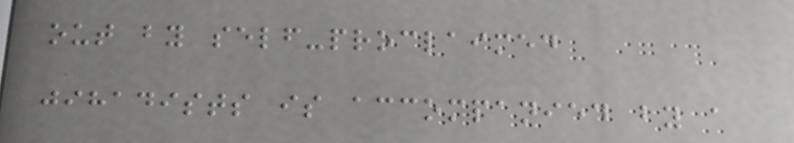out by self-proclaimed
jihadists is accompanied by a
